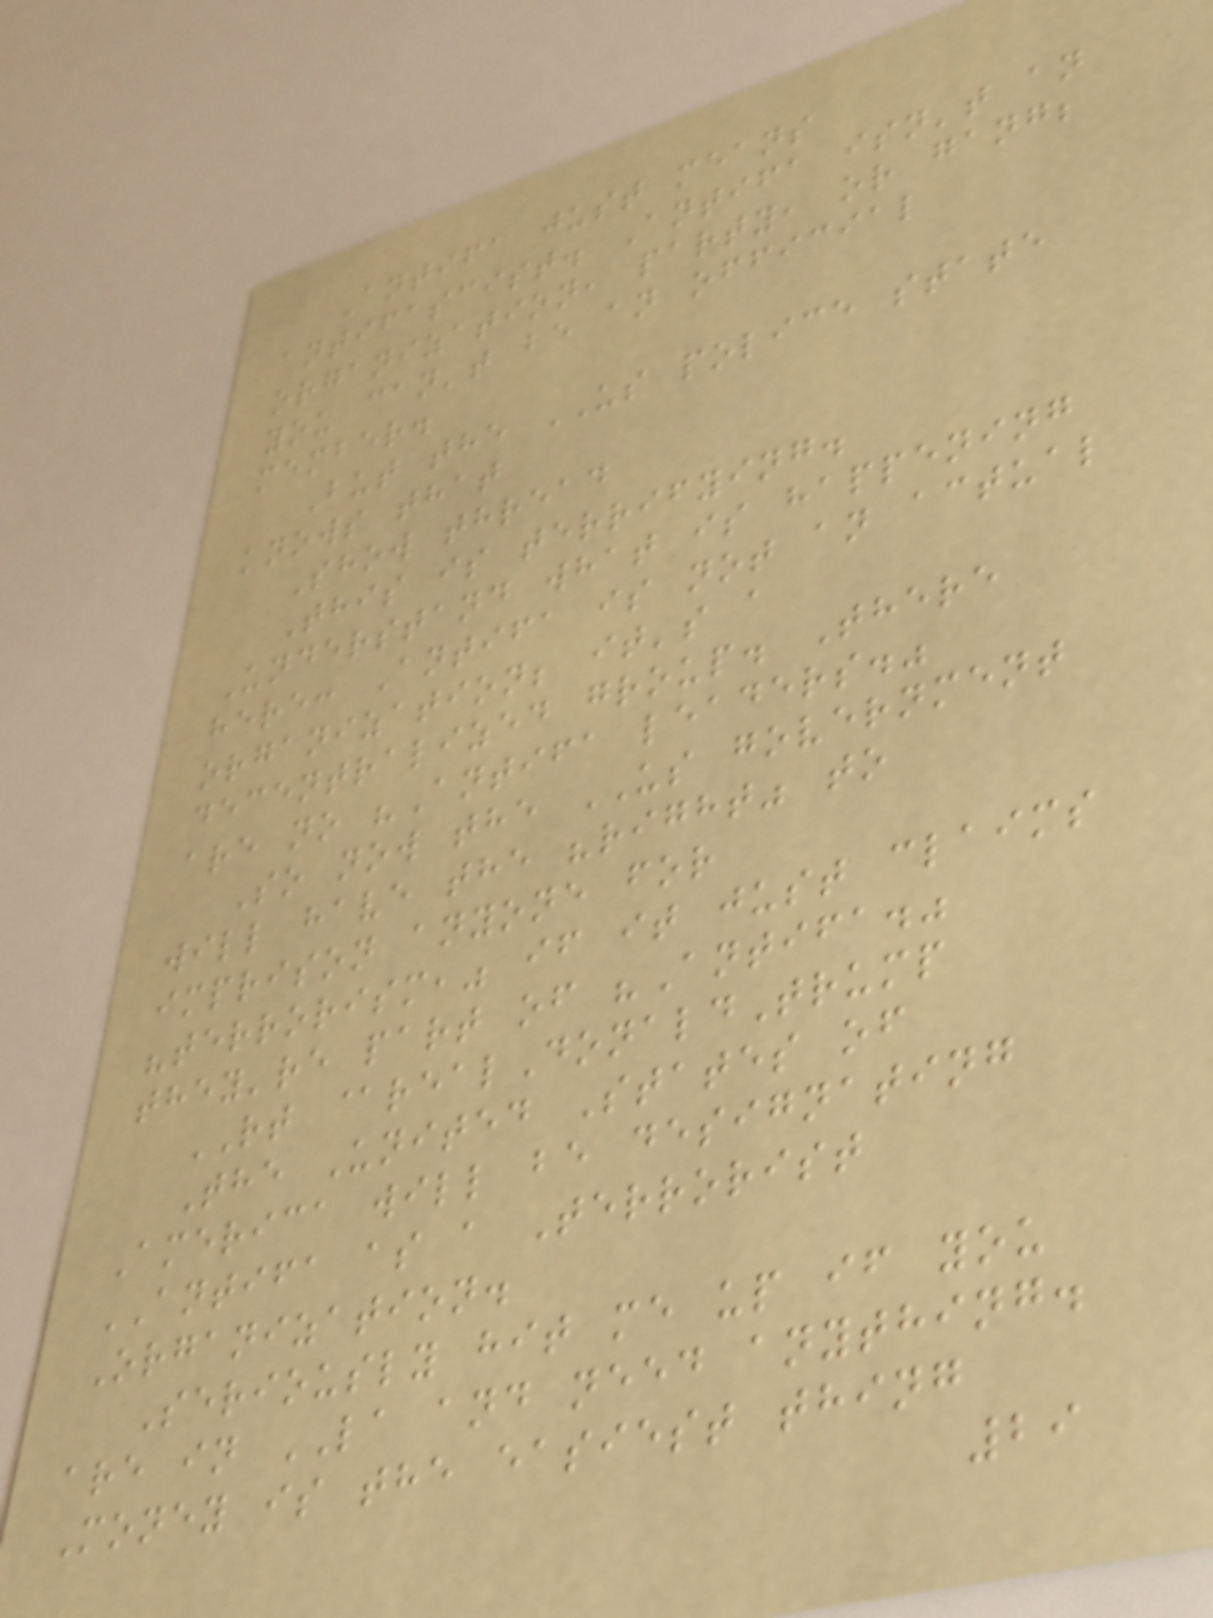Antifa just means
antifascist. Antifa isn't an
organization, party, or gang;
you can't be an official
member.
But the US police state
knows that
Show thread
This is terrifying.
Understand what is happening
here: Antifa is not an actual
organization; it's a
decentralized group. There
are no "Antifa leaders."
So now the US government
will have the "right" to
imprison anyone for
"terrorism," if it just claims
they're part of "Antifa."
RT @realDonaldTrump
The United States of
America will be designating
ANTIFA as a Terrorist
Organization.
Seriously hit me up if you
are in LA and need anything.
Money is the easiest thing
29
